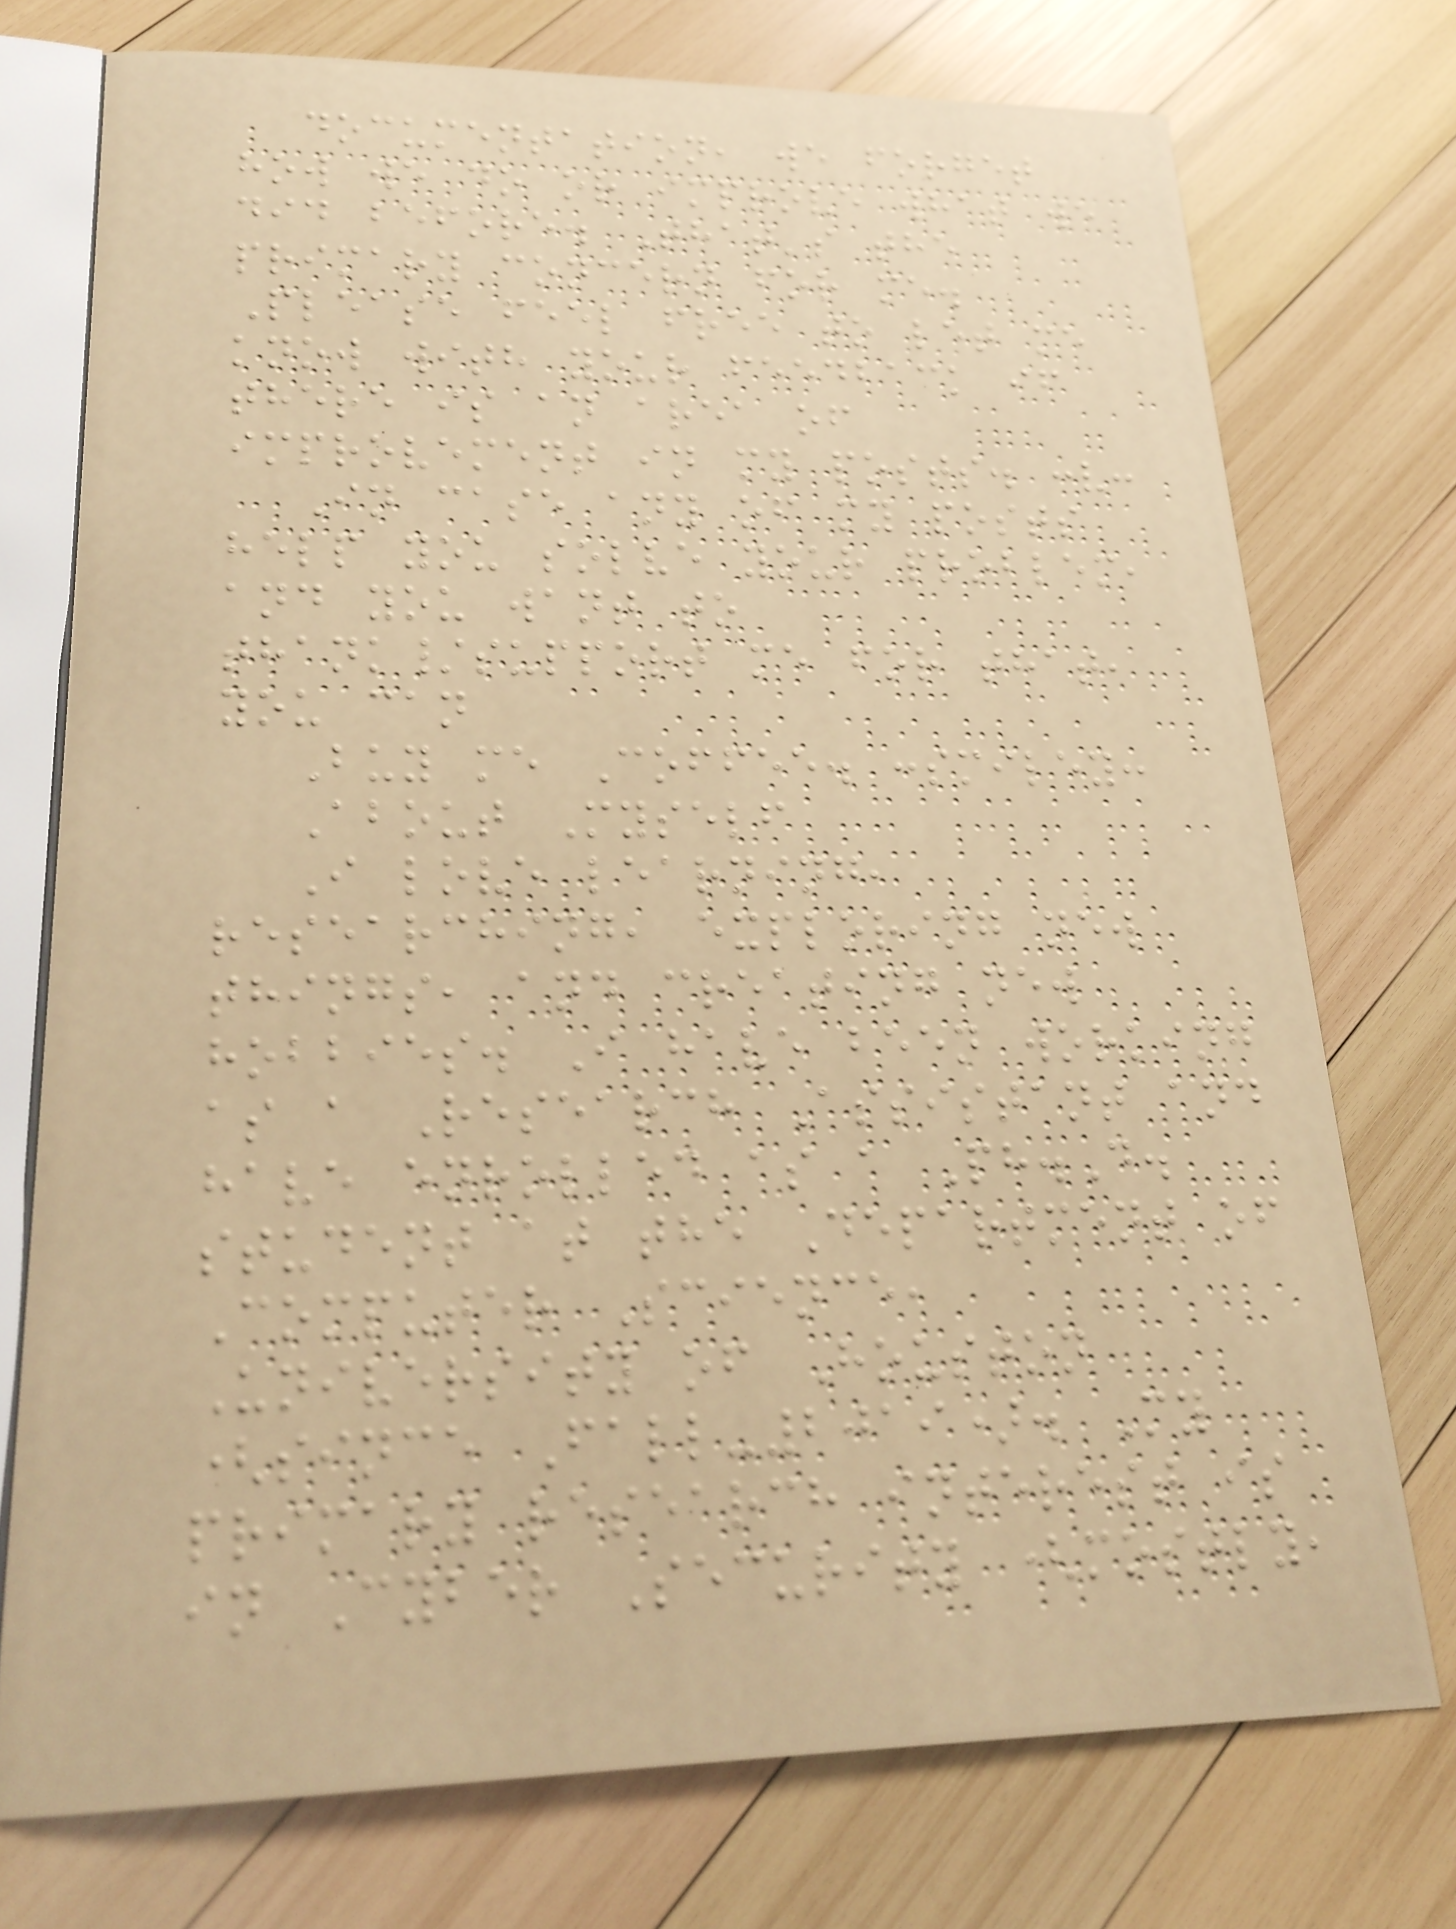documentation, we forget
how we do or improve what we
did before. That's the
primary concern for me.
Please feel free to let me
know with your feedback if
there is an area of
improvement in my posts. :v:
In case any of my posts
help you solve your problem,
and you want to
thank/support me for that,
you can
Buy me Coffee. :smiley:
About Myself
I love learning,
researching, exploring new
things, and creating new
hobbies. I have been working
as a Research Assistant and
have enrolled as a Ph.D.
student at the Department of
Computer Science,
University of Houston
(since Fall-2019). My
primary research interest is
in Cyber Security (mostly,
